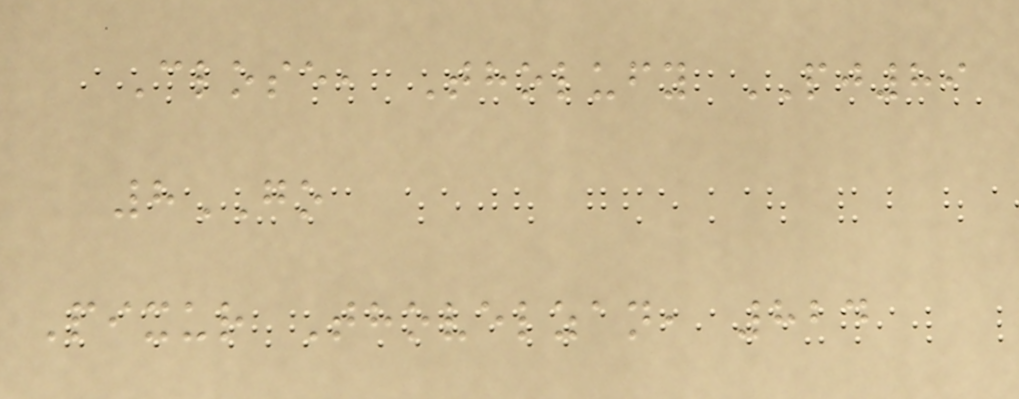Close, Tholufy PJ89
8GO
Pixur Thovelzan, 824
